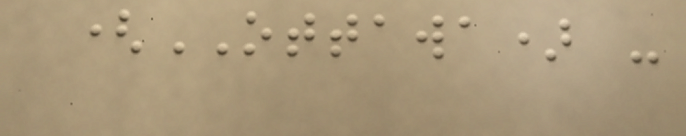(OTTAWA) -
